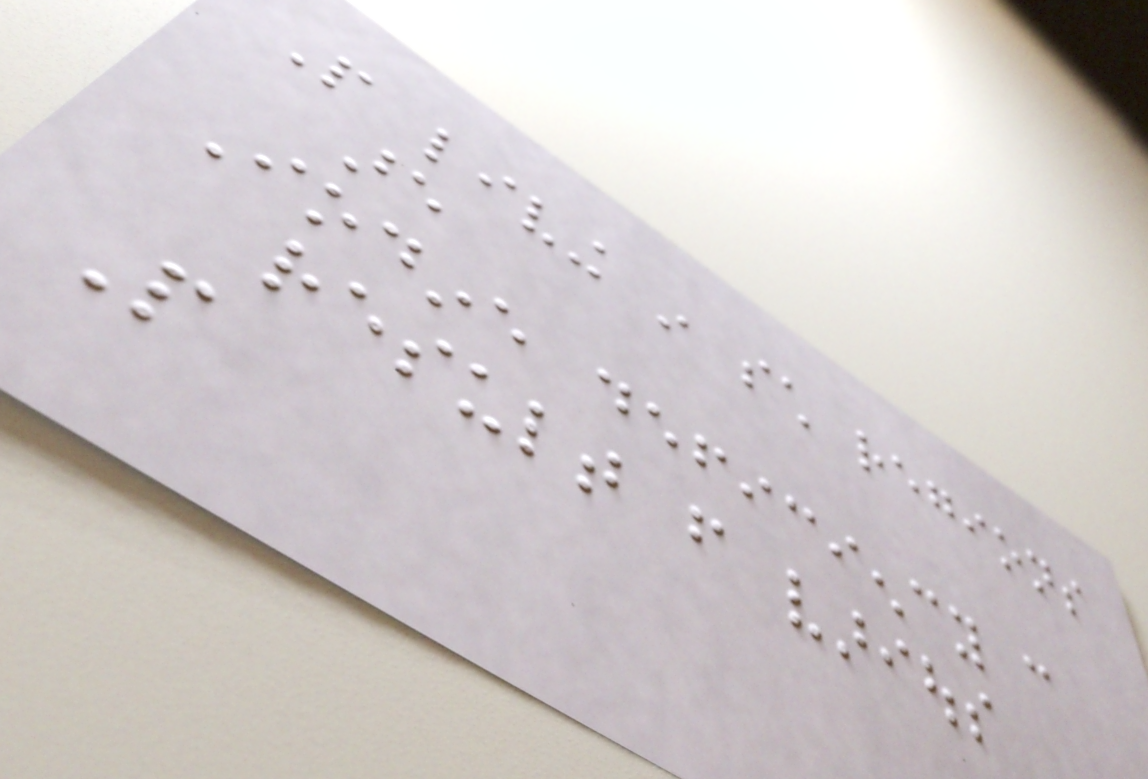People living in such regions
are
Iodine deficiency can
result from various
People
